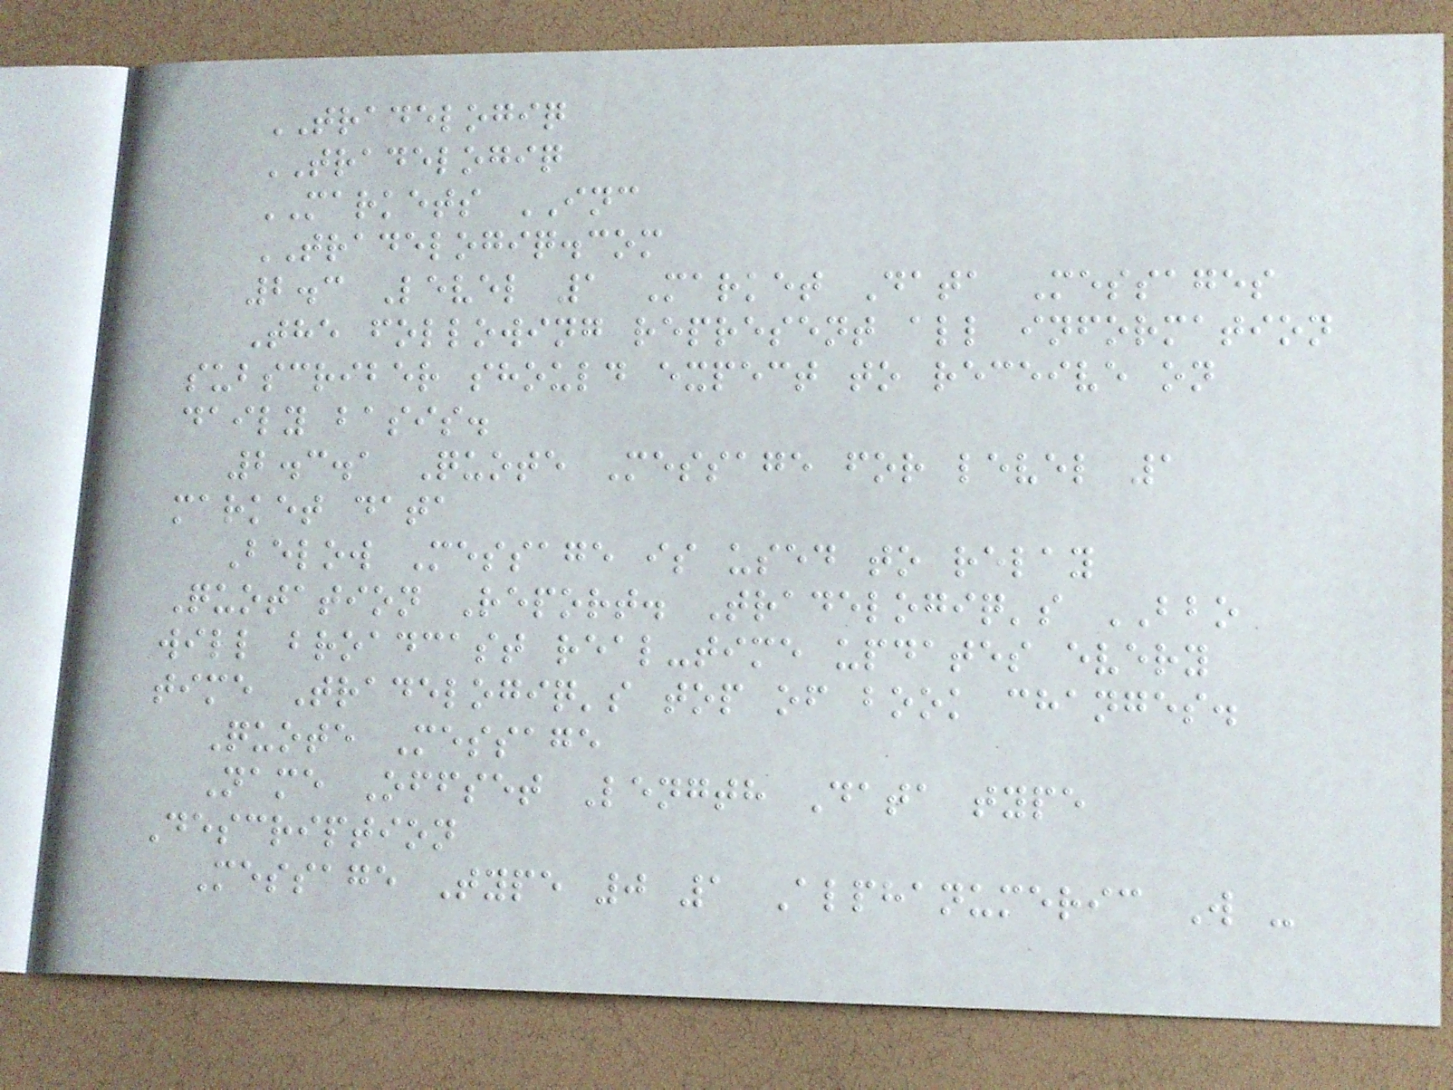TRADELOGIQ
TRADELOGIQ
MARKETS INC
TRADELOGIQ.com
2.3 Level 1 Market Data Messages
The following represent all information
subscriber should expect to receive on
daily basis.
2.3.1 Quote Message for level 1
market data
Below Message is used to relay
Quotation Report. Tradelogiq's BBO
will broadcast real-time updates every
time Tradelogiq's top of book changes.
Quote Message
Name Offset Length Data type
Description
Message Type 0 1 Alphanumeric W -
